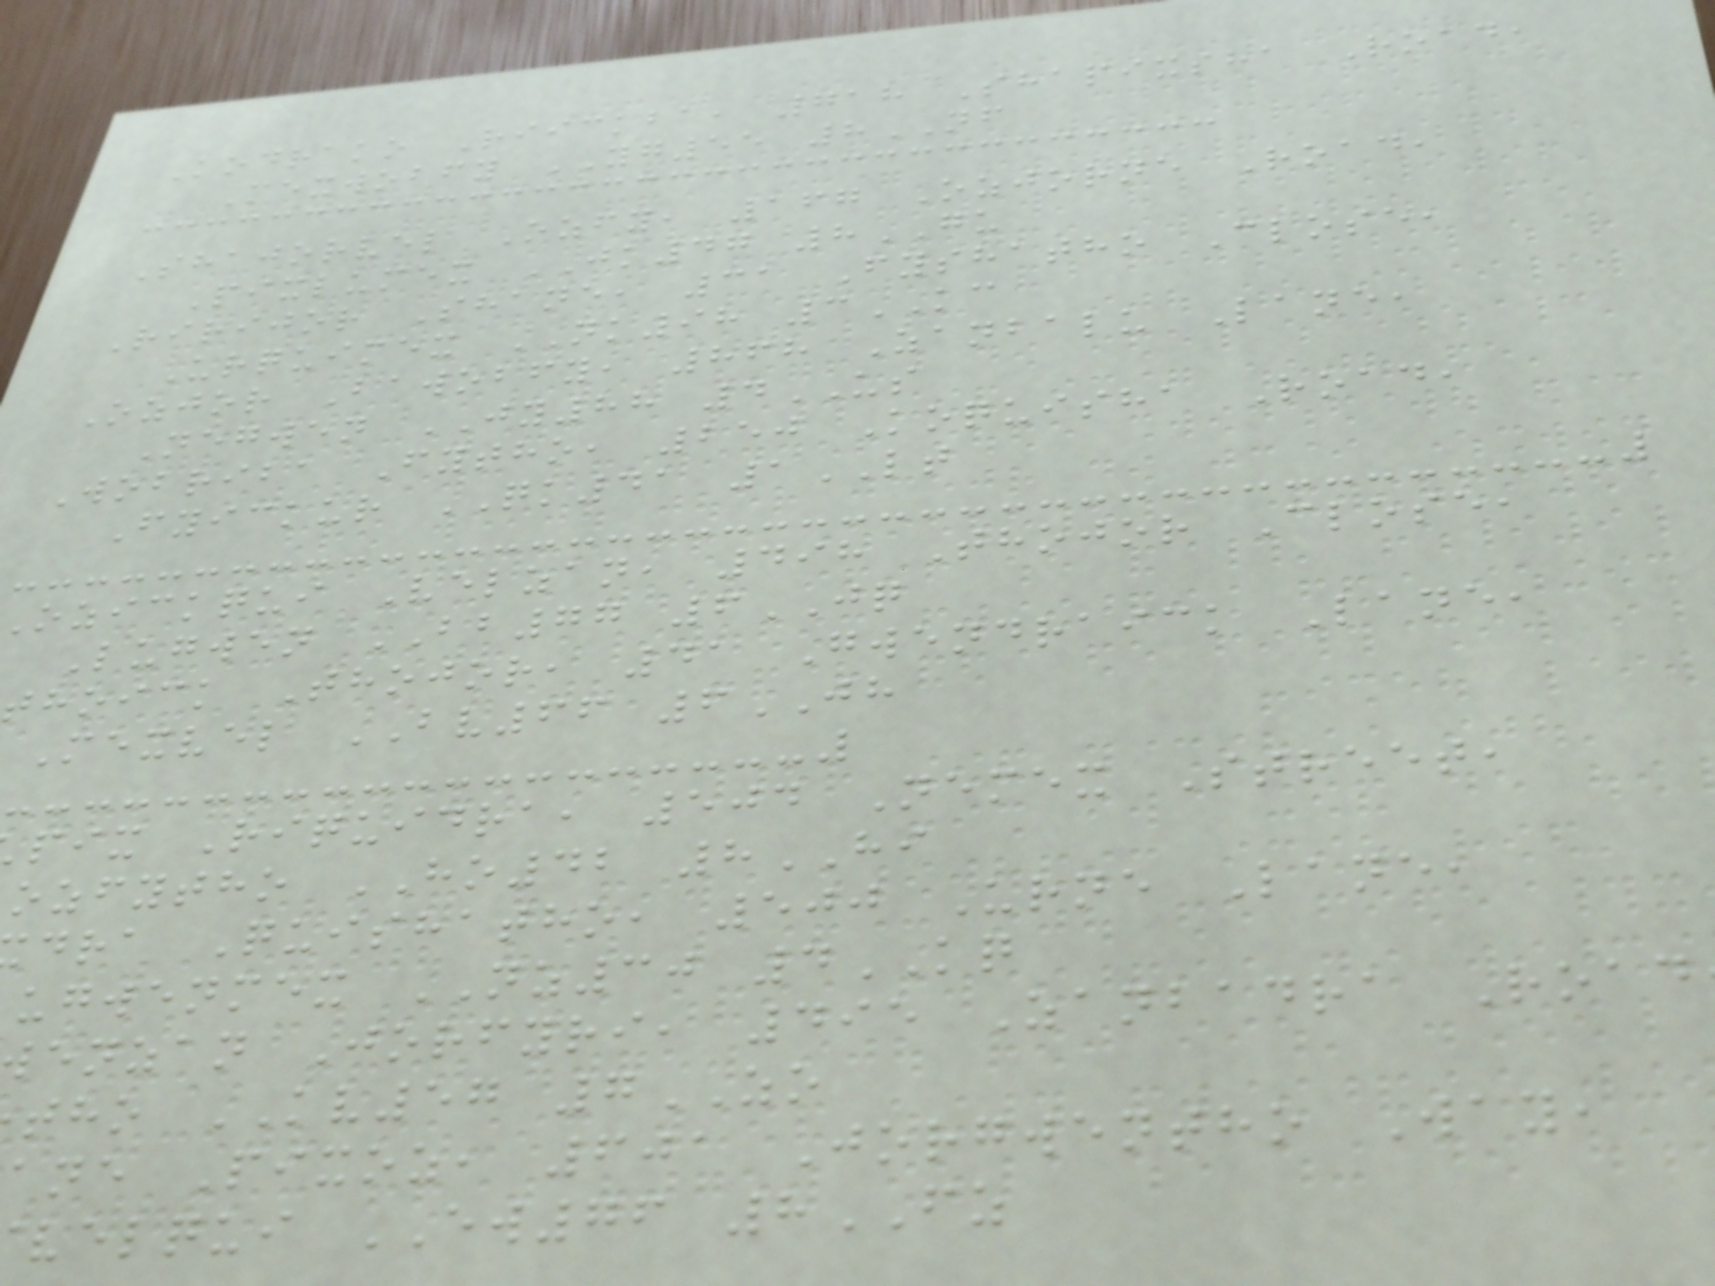Kodrako Riickba, 718 Shapixsha Road,
Mexwobfy YG55 8NF
Shajorvel Ozfy, 167 Ozjorne Road,
Pixlumex JK47 8GU
Ririjor Shane, 31 Fyshatho Close,
Urquimex NK98 3KC
Ozjor Bawobfy, 868 Zanbalu Lane,
Negwen JY88 4US
Wobriba Fytho, 250 Koquisha Road,
Fyickur QK41 1LT
ozickqui Velzan, 498 Thojor Close,
Lugwen BB77 6JQ
thoick Thojor, 41 Gwendraick Lane,
Mexvel BV66 6JH
pix Riquidra, 504 Nemex Street,
ozfytho HO42 8HI
dra Quishatho, 500 Urne Lane,
ugwenmex NZ30 4KQ
enzan Jorfyri, 495 Zanbadra Road
tho KV57 7ZO
ane Pixoz, 601 Jorgwentho Way,
velqui EW76 8FZ
